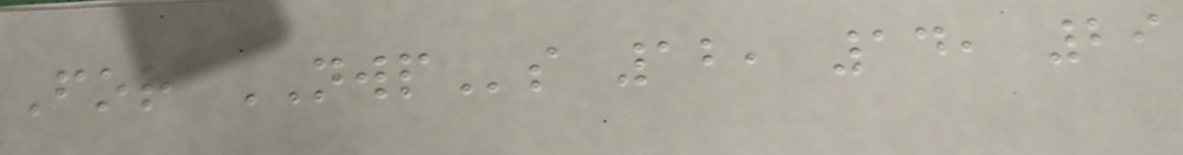For NWPs 12, 14, 29
